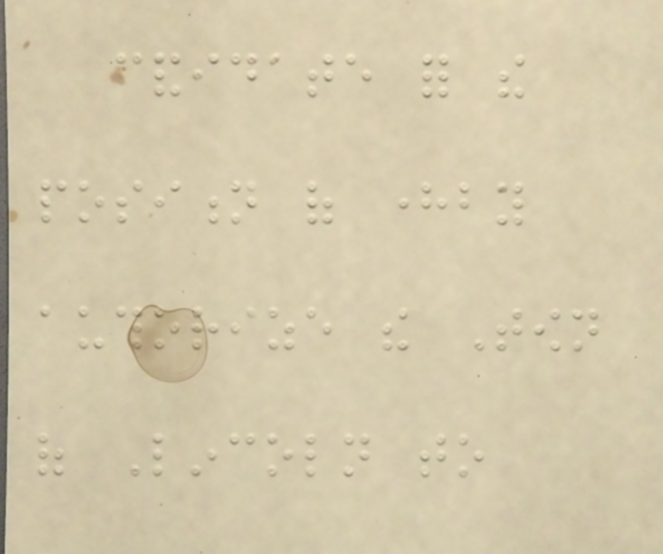candidate for the
position of hereby
authorize the Town
of Lincoln to
